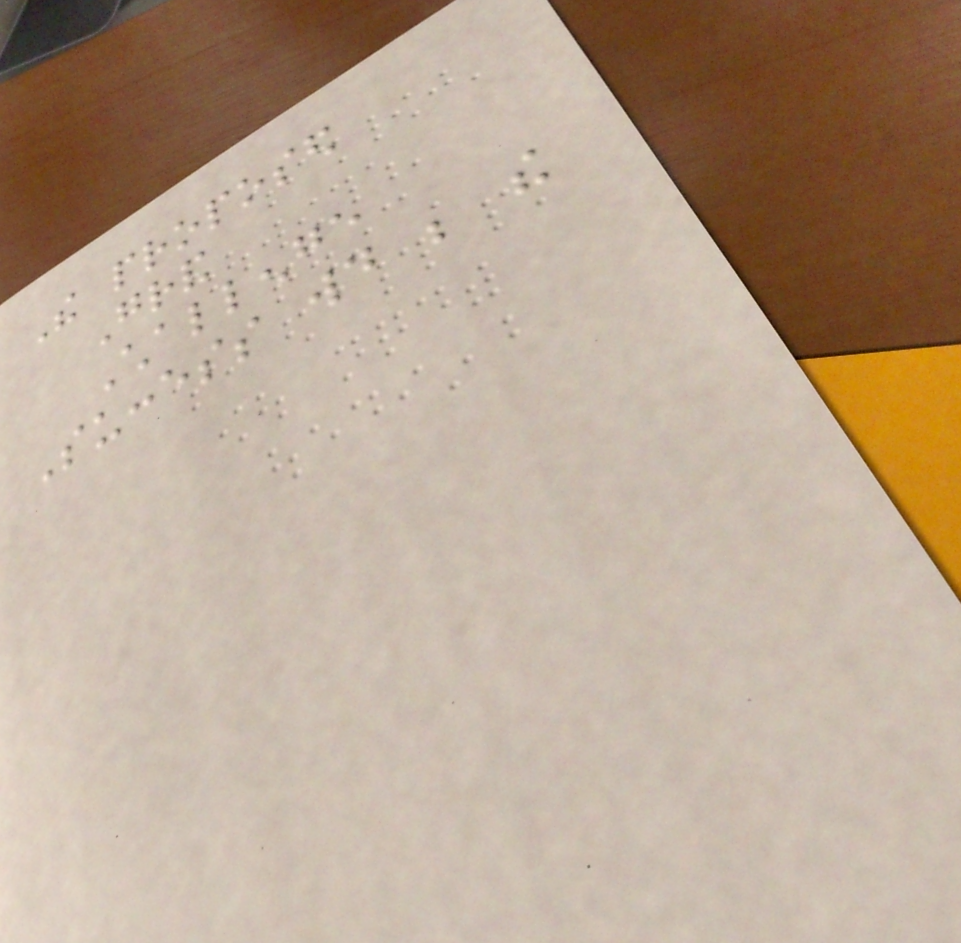The proposed
Grand
Challenge
Success would be the
